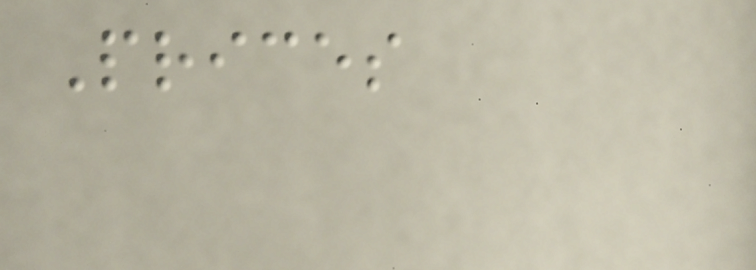Prices
